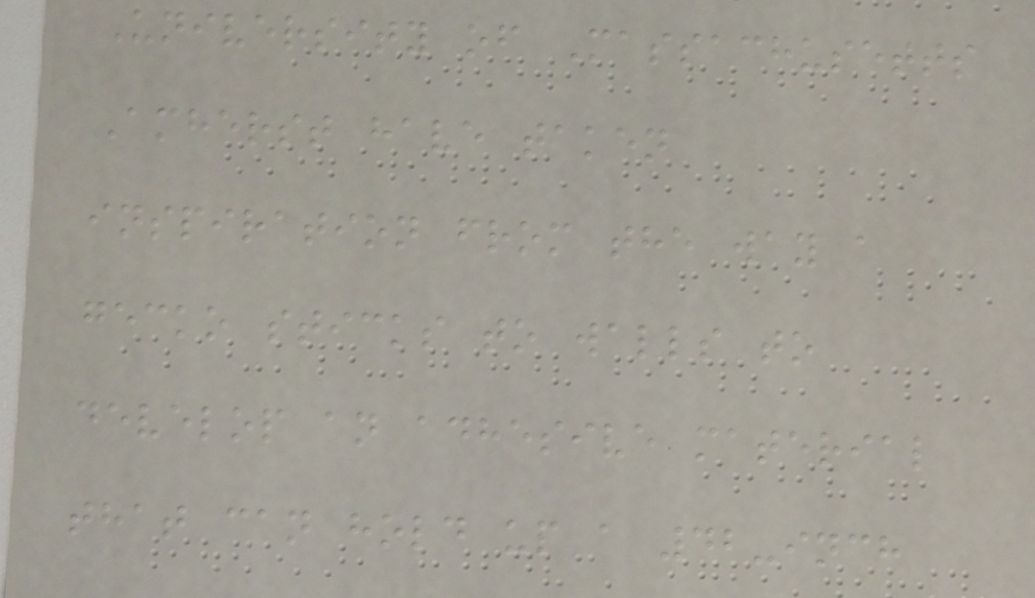University of Massachusetts
Amherst have taken
inspiration from the way a
gecko sticks to walls to
develop an adhesive material
that can hold up a 42-inch
